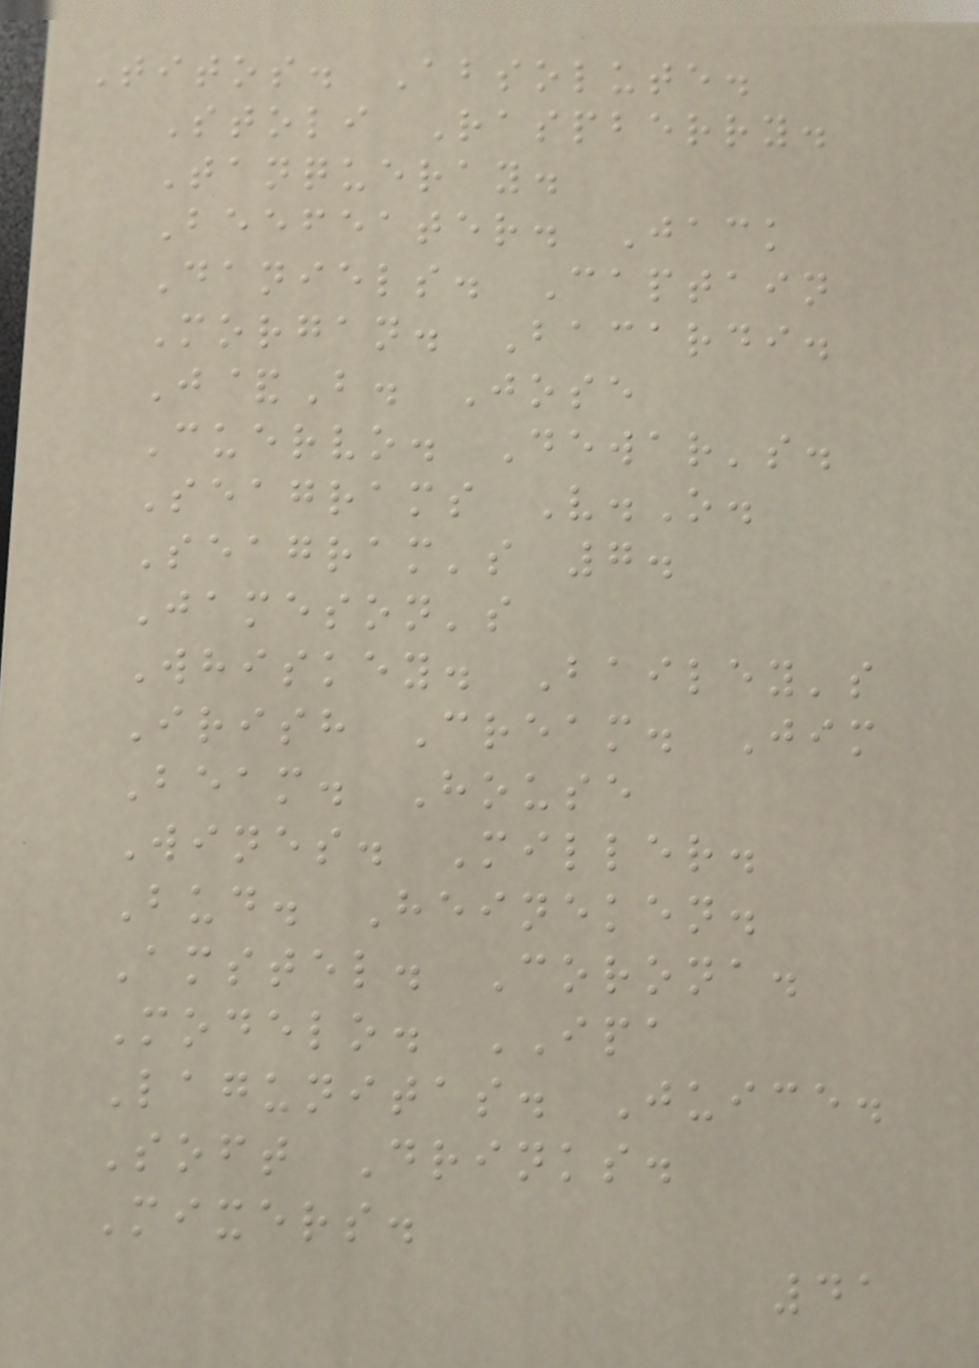Titos. Absolute.
Stoli Raspberry.
Tanqueray.
Beefeater. Jack
Daniels. Captain
Morgan. Bacardi.
J&B. Jose
Cuervo. Dewar's.
Seagrams V.O.
Seagram's 7.
Jameson's
Whiskey. Bailey's
Irish Cream. Jim
Beam. House
Wines. Miller.
Bud. Heineken.
Amstel. Corona.
Modelo. IPA
Lagunitas. Juice.
Soft Drinks.
Mixers.
41
